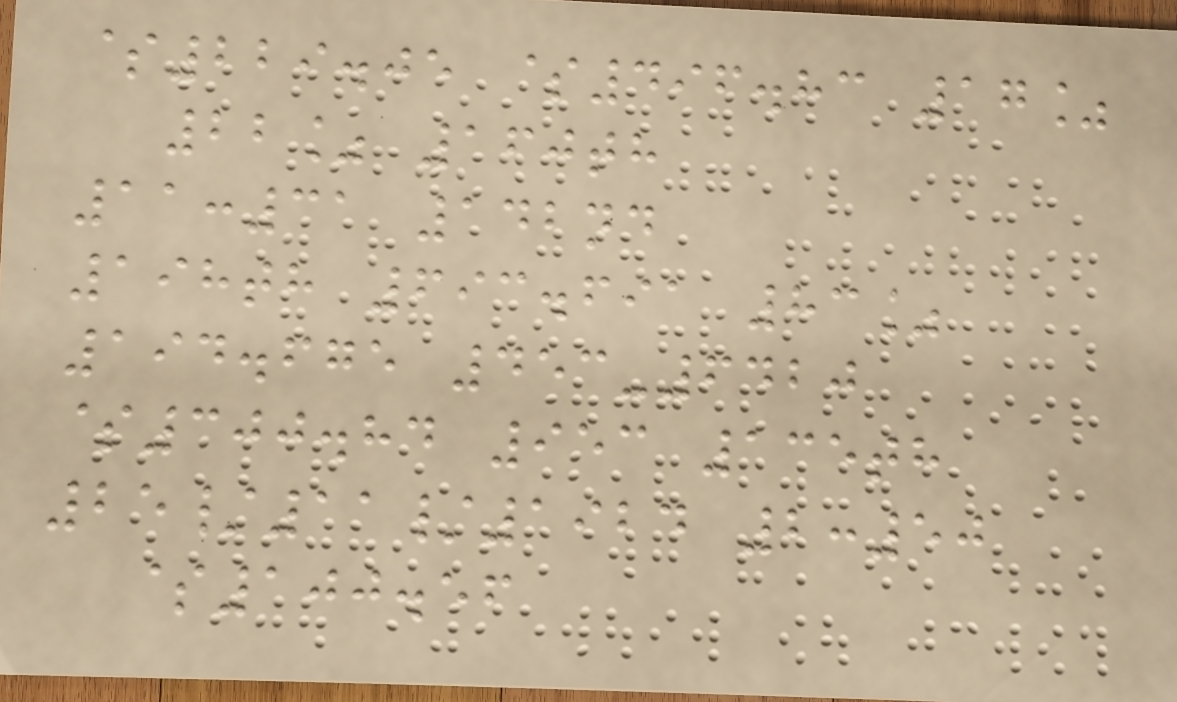$229.05 $496.83 17%
22% 160th
11:31 142nd
198th 693.691 83%
194.675 453-6420
$300.84 953 135th
25/11/1924 2:50
$100.56
